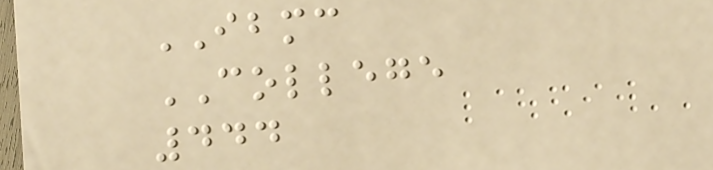IBMC
COLLEGE
444
